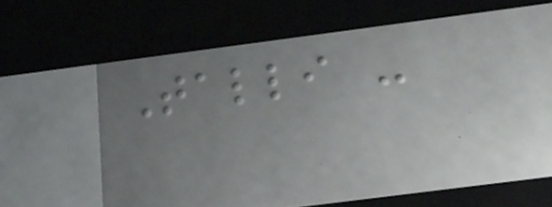Talli -
